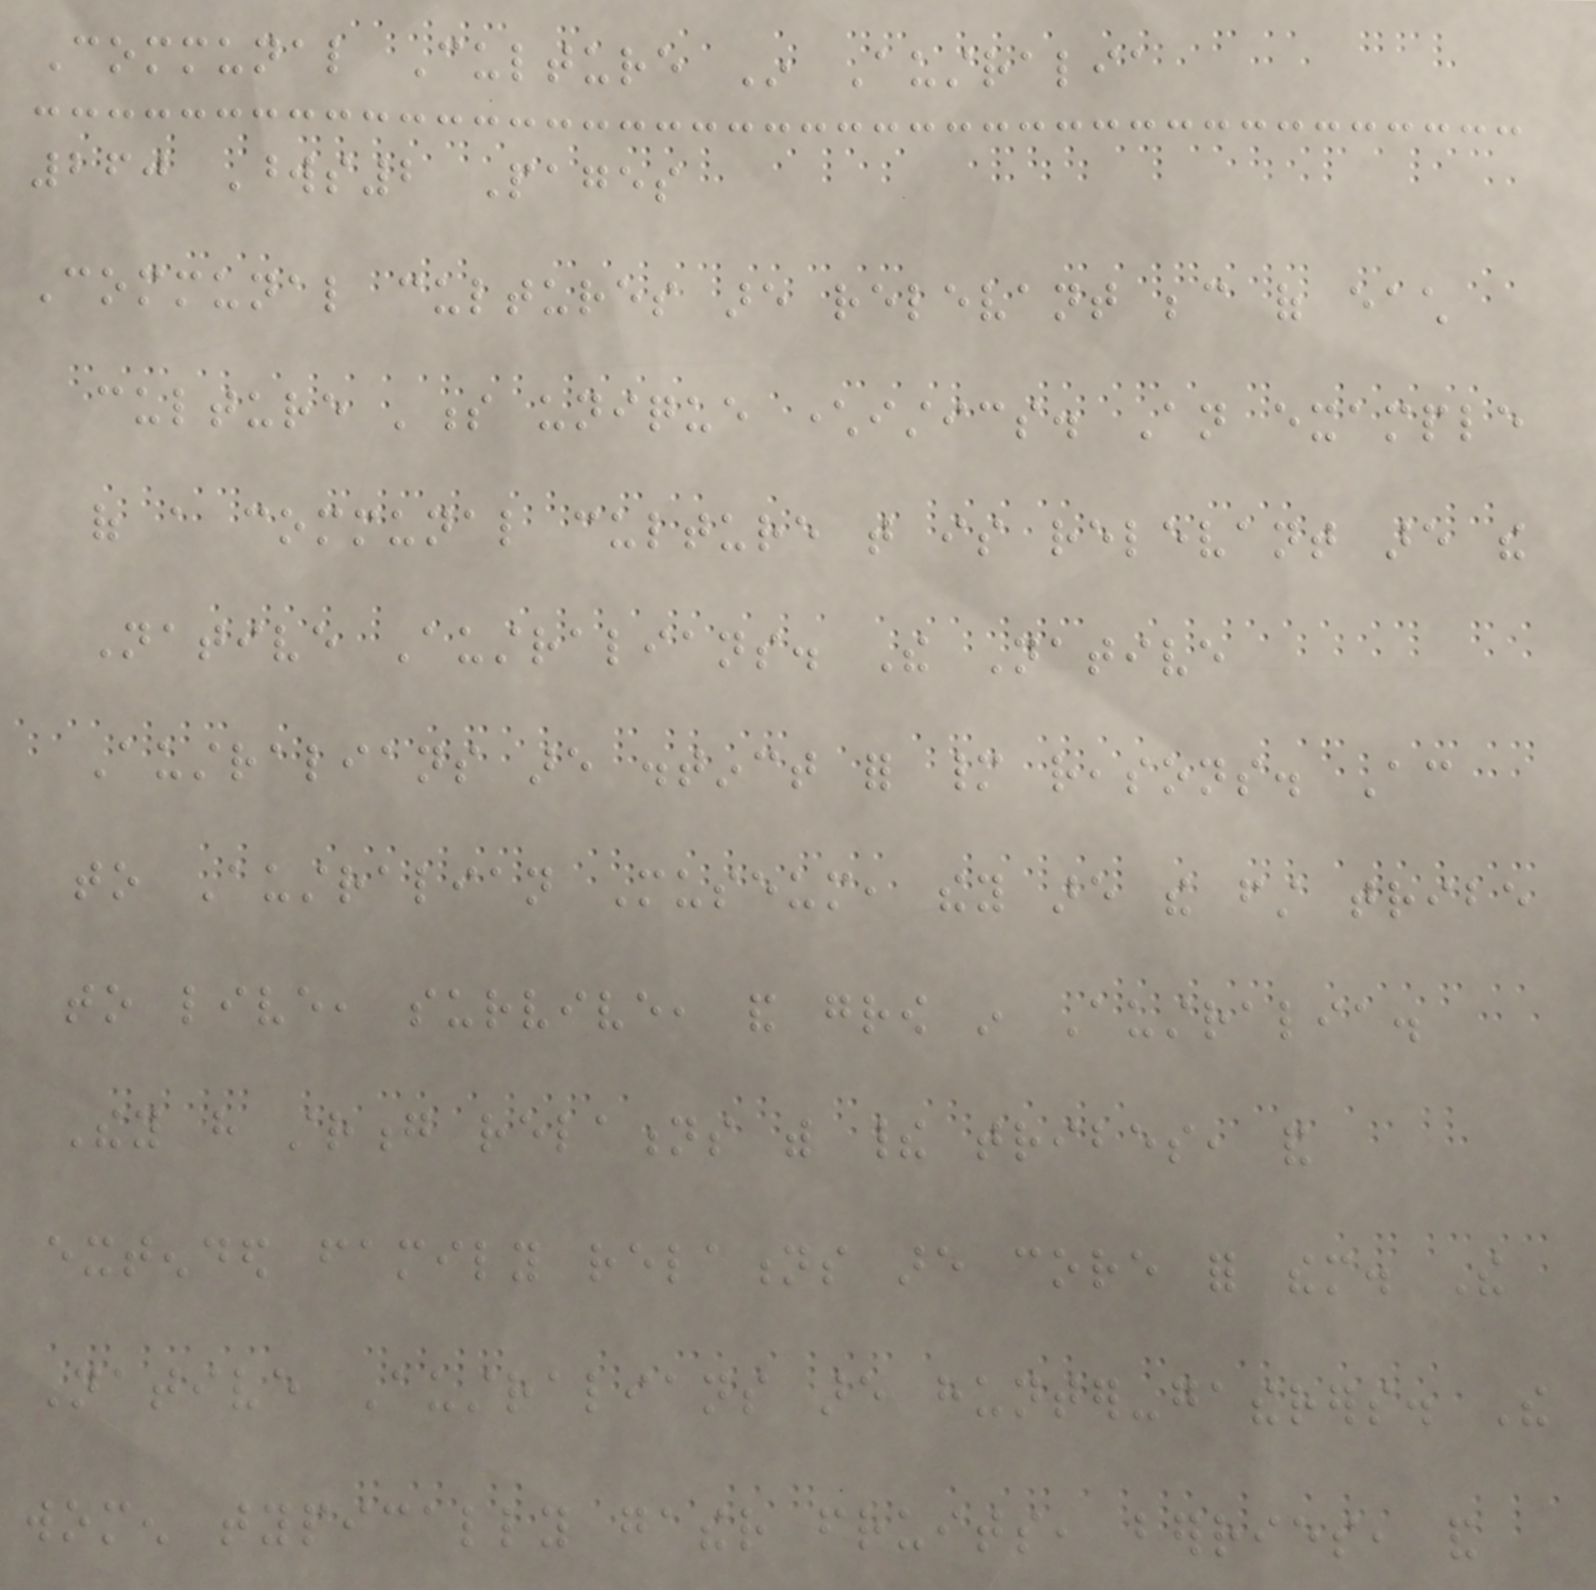Communal Culture In Australia
260 Words2 Pages
Communal cultures are relevant because of each
culture 's unique characteristics. An example
of a communal culture that is relevant are the
Native Australians. The Native
Australians are distinct for many reasons. According
to Australian Museum, they are the first tribe
to live, survive, and grow in Australia.
They have strong relations with their tribes, and
extended family relations are core for them. The
Native Australians are hunter-gatherers. The
women typically gather fruits, berries, and
